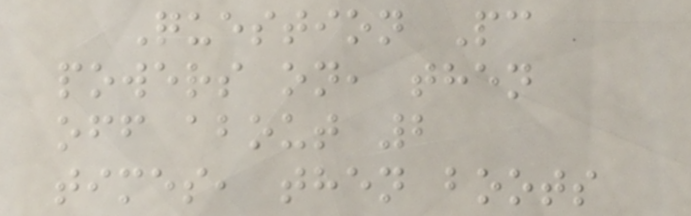Question Pc
powers on, then
off about 2
times, then boots
